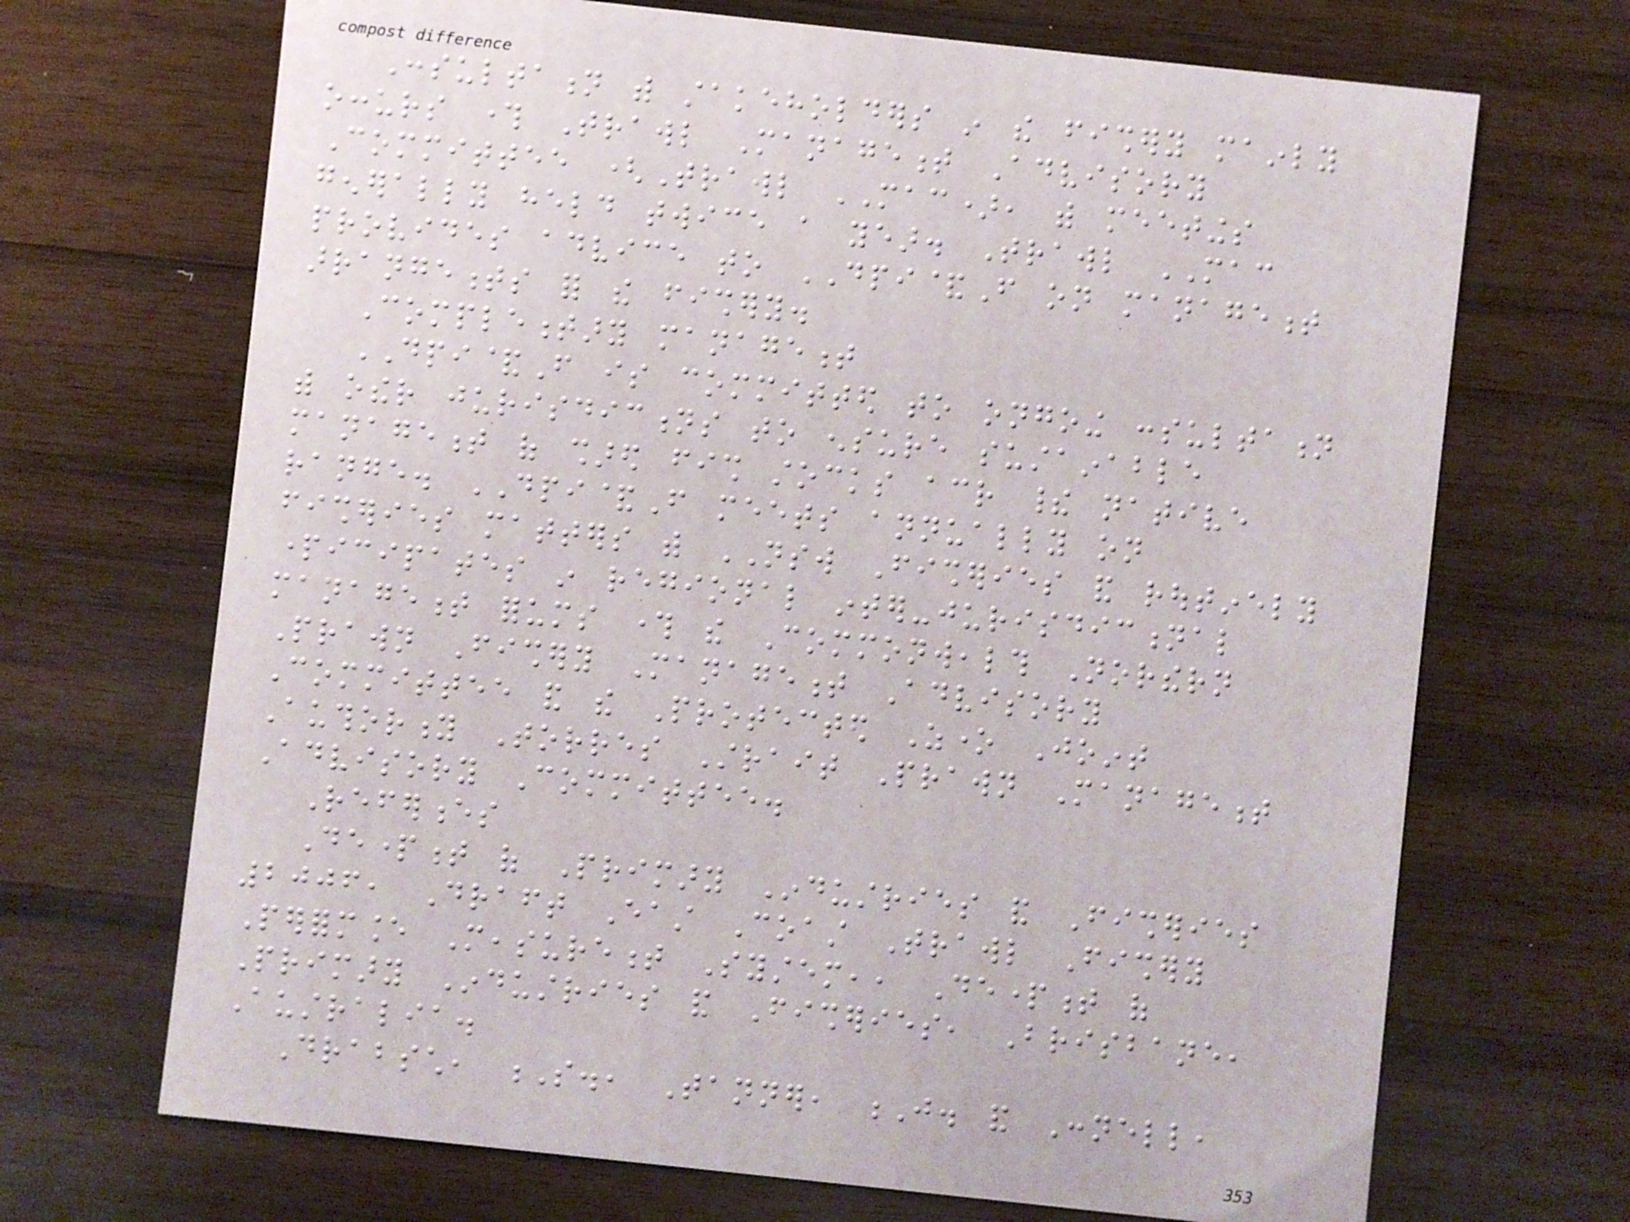Consultation with stakeholders in the fishery mainly
occurs through Trawl Management Advisory
Committee (Trawl MAC), with meetings
generally held twice a year. Trawl MAC
provides advice to DPI&F on management
arrangements for the fishery.
Complementary management
DPI&F is committed to ongoing consultation
with other jurisdictions to ensure sustainable
management of shared fish stocks across their native
range. DPI&F meets annually on
fisheries matters with NSW Fisheries and routinely
participates in regional inter-jurisdictional
management forums through the Commonwealth Northern
Prawn Fishery Management Advisory
Committee and the Protected Zone Joint
Authority Torres Strait Prawn Management
Advisory Committee.
References
Department of Primary Industries and Fisheries
2006, Draft East Coast Trawl Fishery
Performance Measurement System,, Department of
Primary Industries and Fisheries, Brisbane,
Australia.
Drabsch, S., Tanner, J. and Connell,
